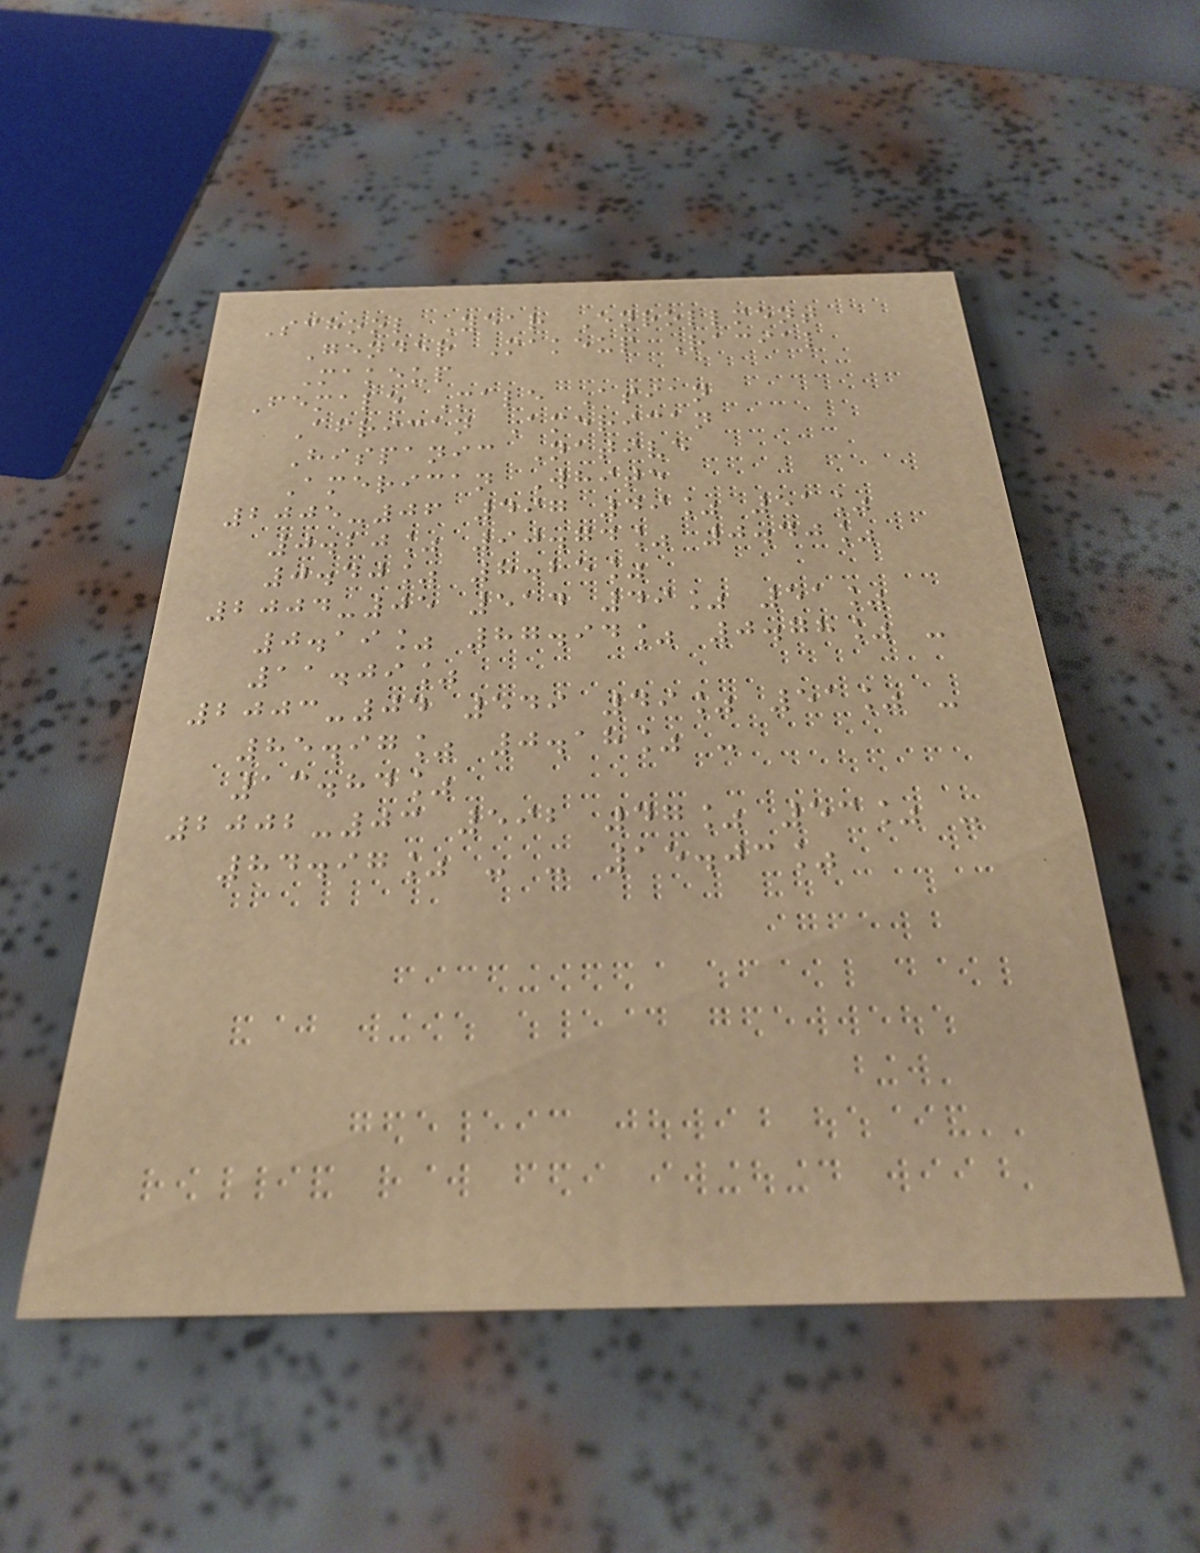School Year Enrollment
Gender Makeup Racial
Makeup
Female Male Asian
African American
Hispanic Native
American White
2005-06 497 49% 51%
0.20% 90.74% 0.40%
0.40% 8.25%
2004-05 514 49% 51%
0.19% 87.94% 0.78% -
11.09%
2003-04 549 49% 51% -
85.97% 0.18% -
13.84%
2002-03 592 47% 53% -
84.97% - - 15.03%
